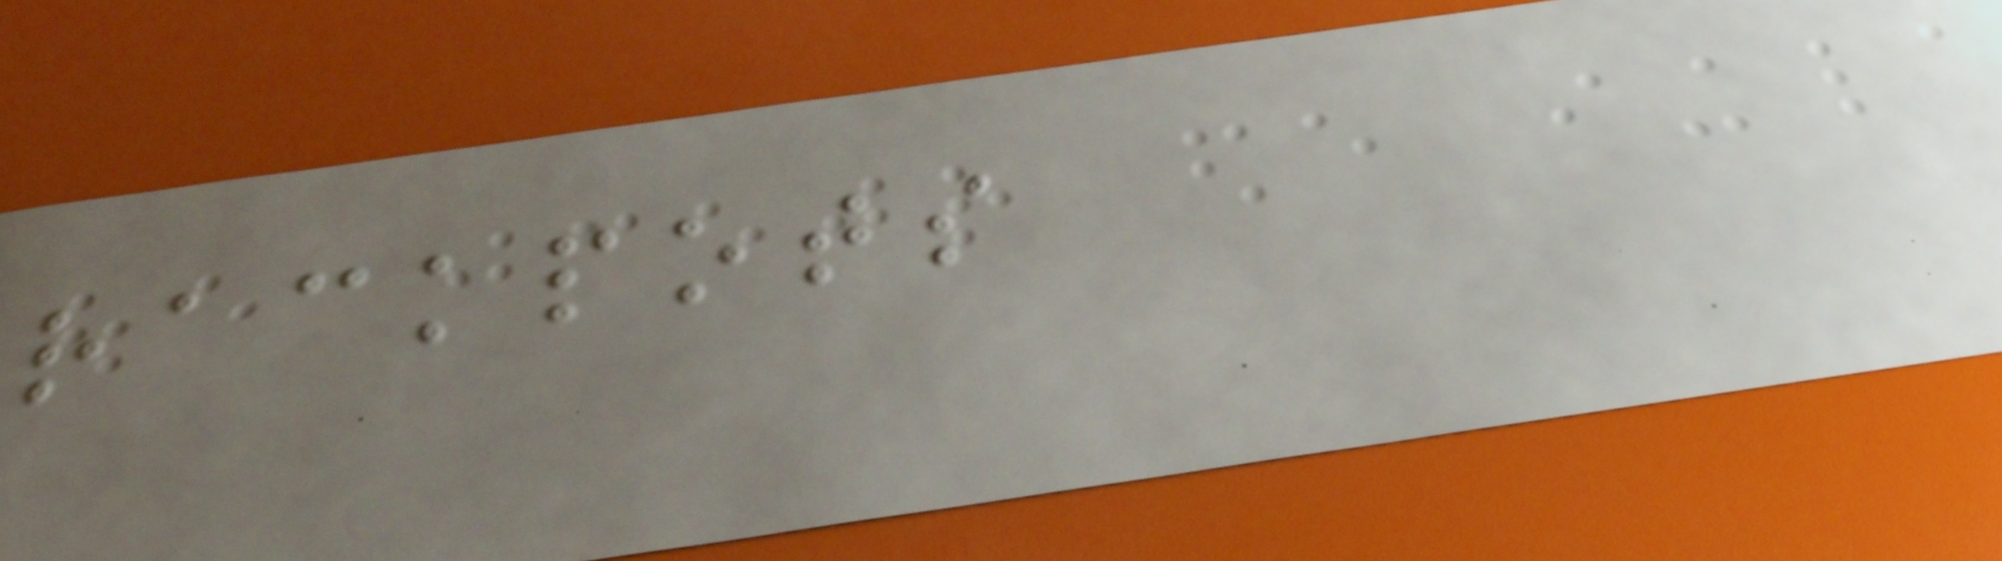rackpots
